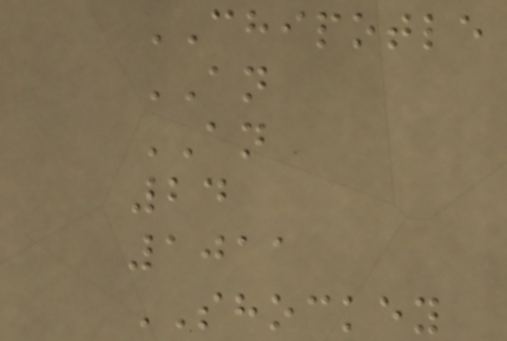CHIPOTLE
AN
AN
24
1011
SHOCKEY
